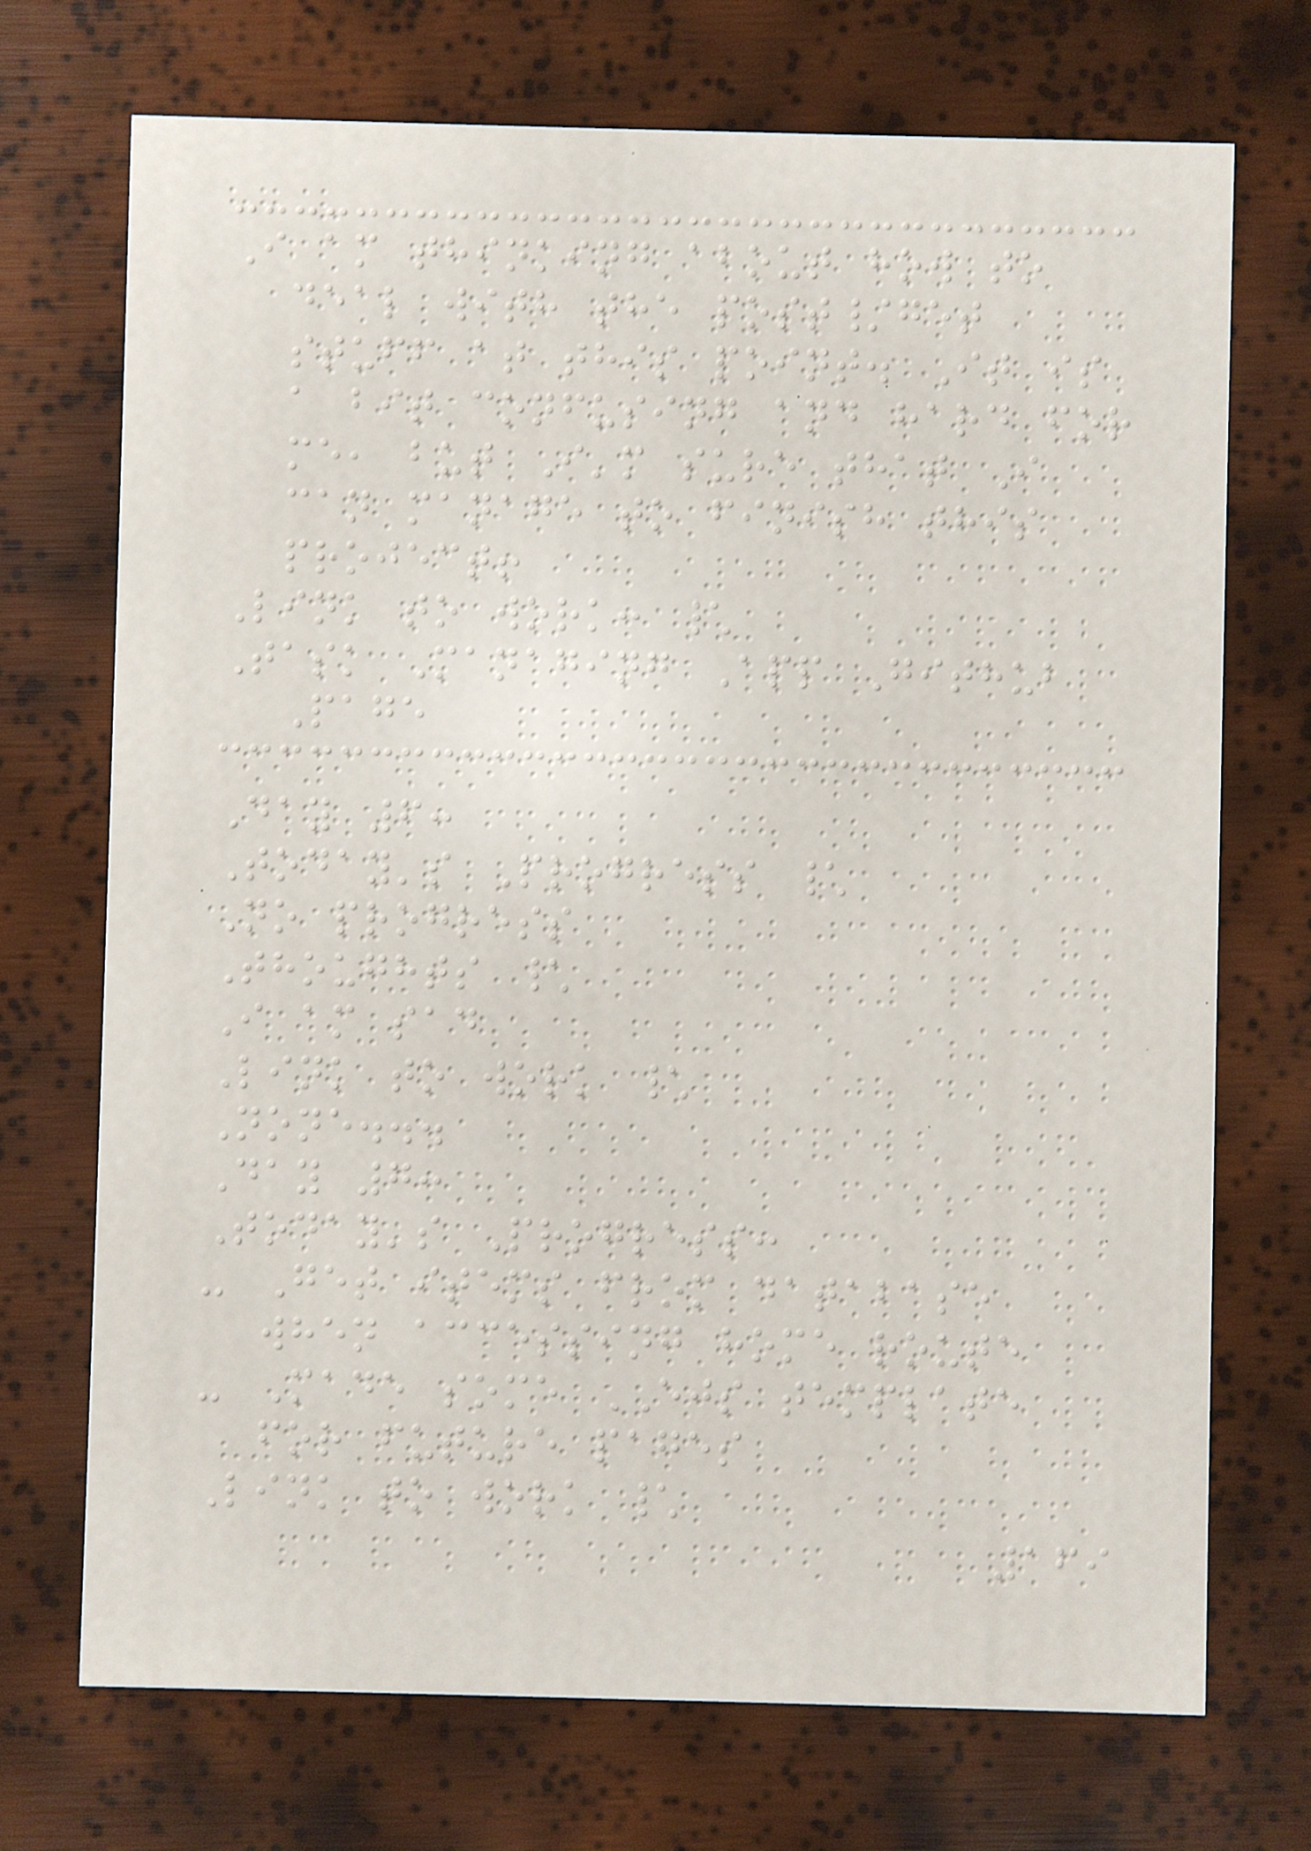I am thinking about how to
deal with the post/get
stuff at this point. It is
a bit confusing and hard for
me, but I'm sure that I
can manage to finish this
project!
Link to work: \
Task Managing App Github
Page
Day 6:
Today's Progress \
No progress
Thoughts \
I am sad
Link to work \
None...
Day 7:
Today's Progress:
- Get items from database
when accessing home route
- Made some EJS template
for future pages
Link to work \
169
